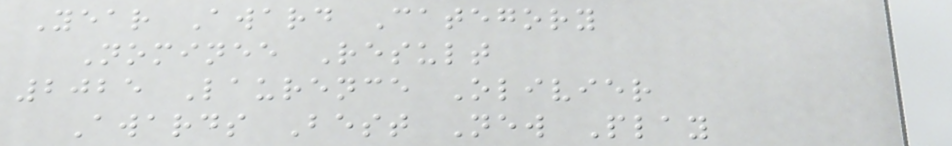Year Award Category
Nominee Result
2025 Laurence Olivier
Awards Best New Play
